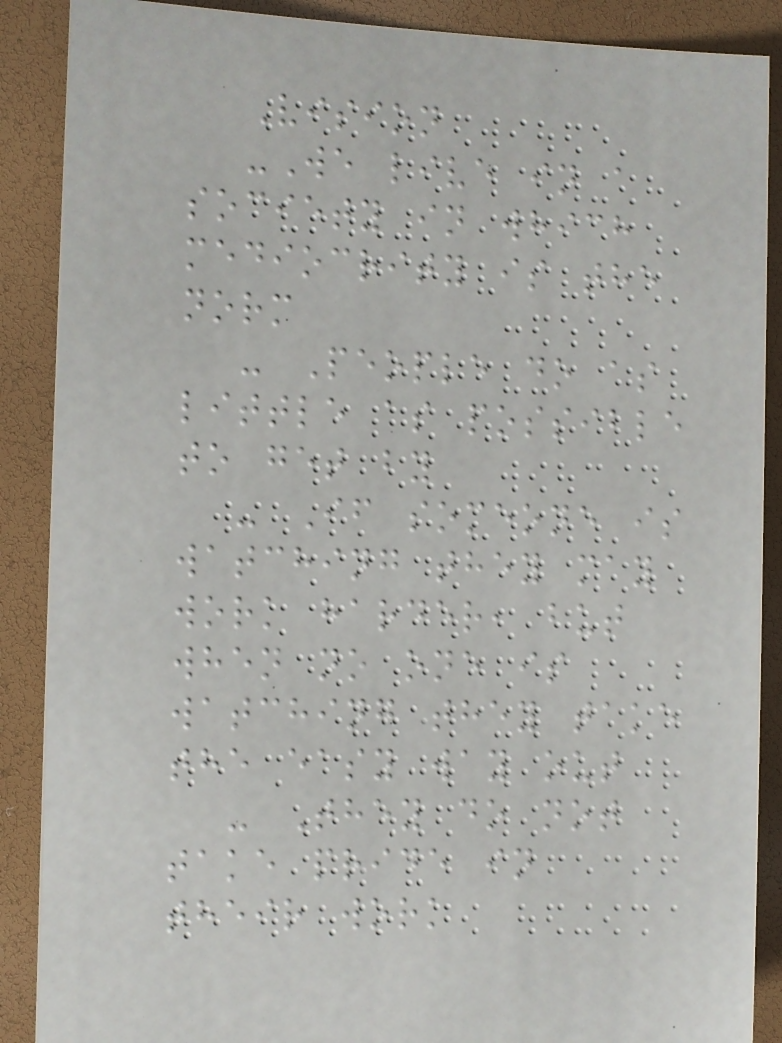Vision
-We live in a
society in which
mediocrity is the
norm
- People do as
little as possible
to get by
- If someone is
watching they may
work harder, but
when no one is
watching they take
the easy way out
- They do not
take pride in
their work
